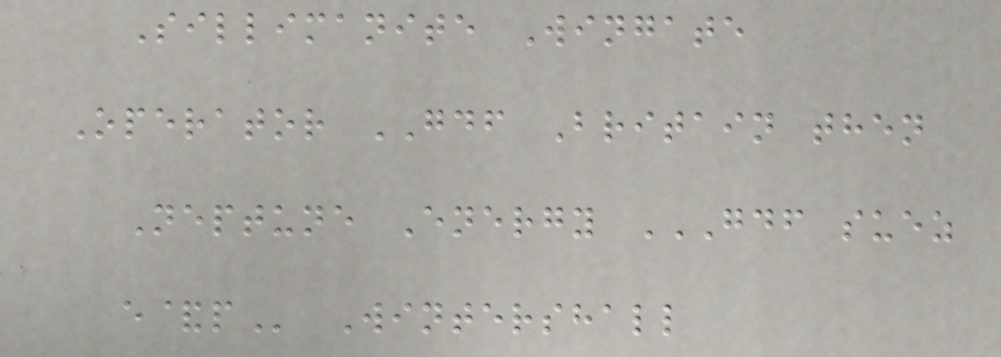Sillimanite Wingate
Operator GDF Britain then
Neptune Energy GDF SUEZ
E&P Wintershall
